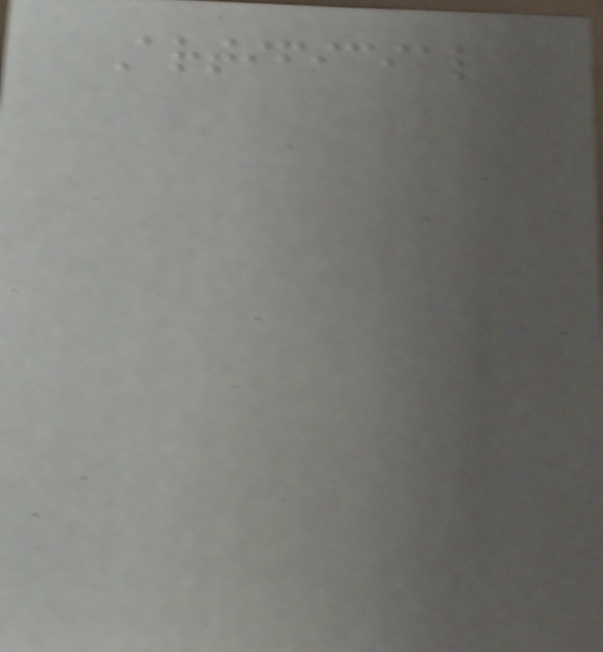Artificial
